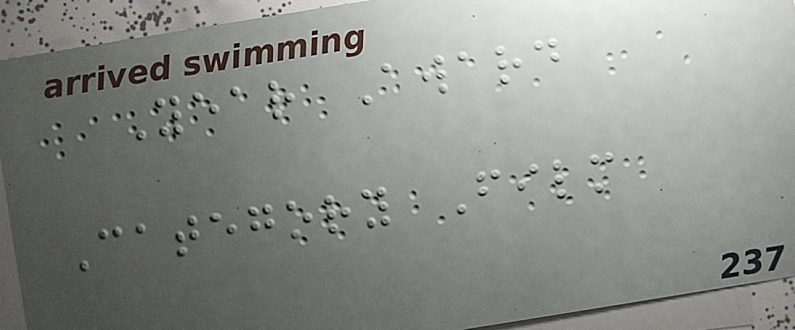Year Award
Category Film
